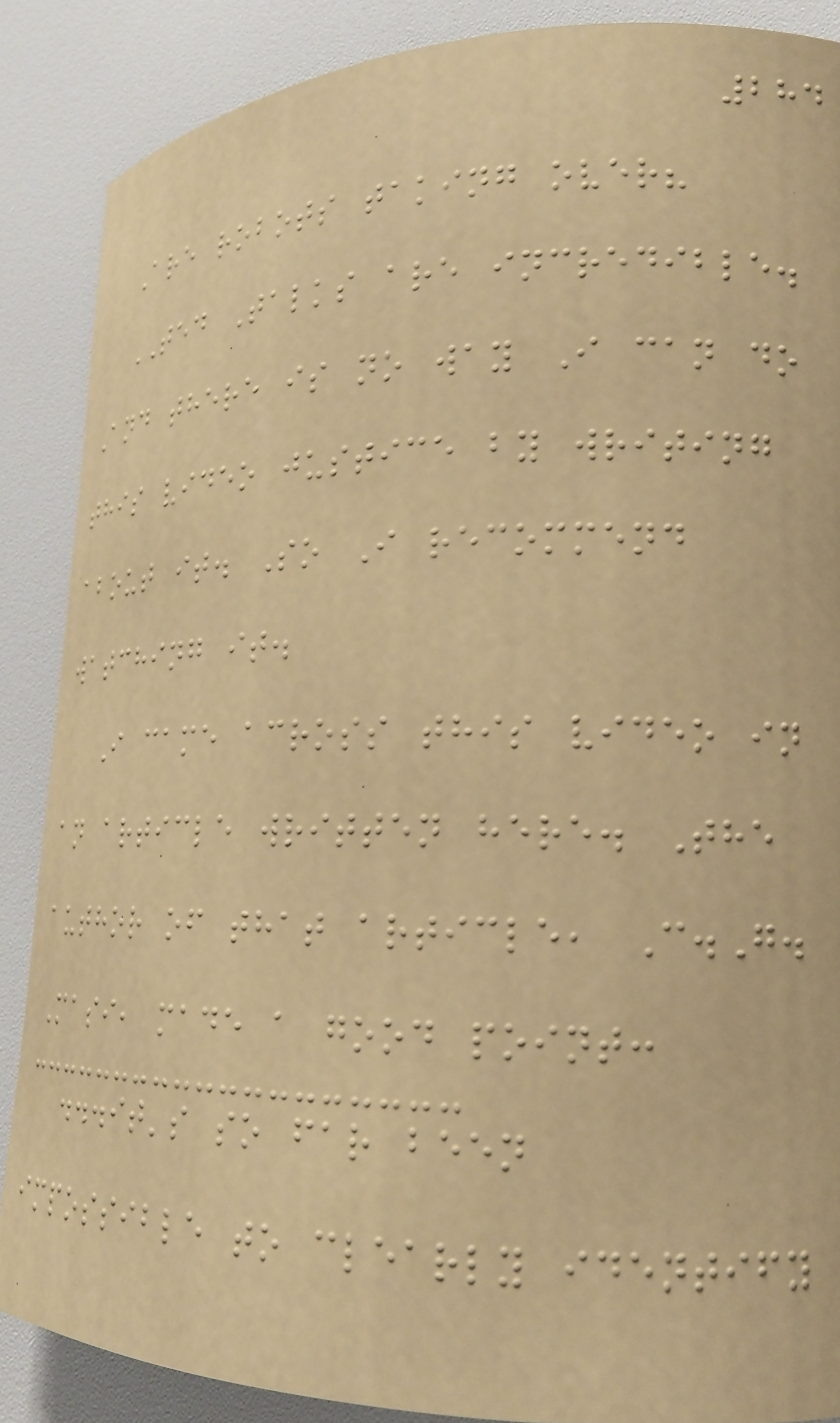284
Are robots taking over?
TED Talks are incredible.
And there is no way I can do
this video justice by writing
about it. So I recommend
watching it.
I came across this video in
an article written here. The
author of that article, C.G.
Masi, made a good point:
...it's so far been
impossible to clearly identify
